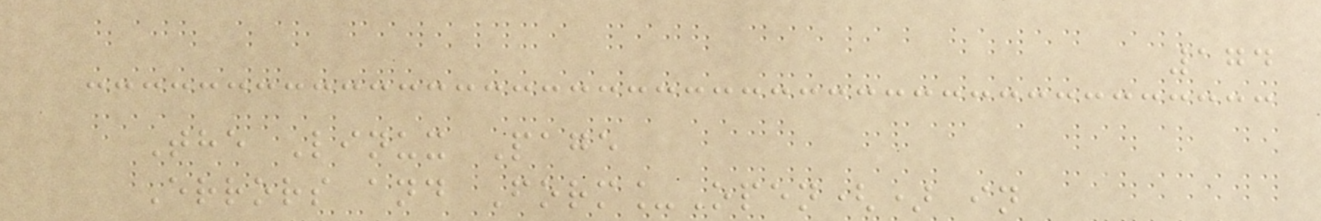174
The Linux Page
Errors and Form_Open() in
